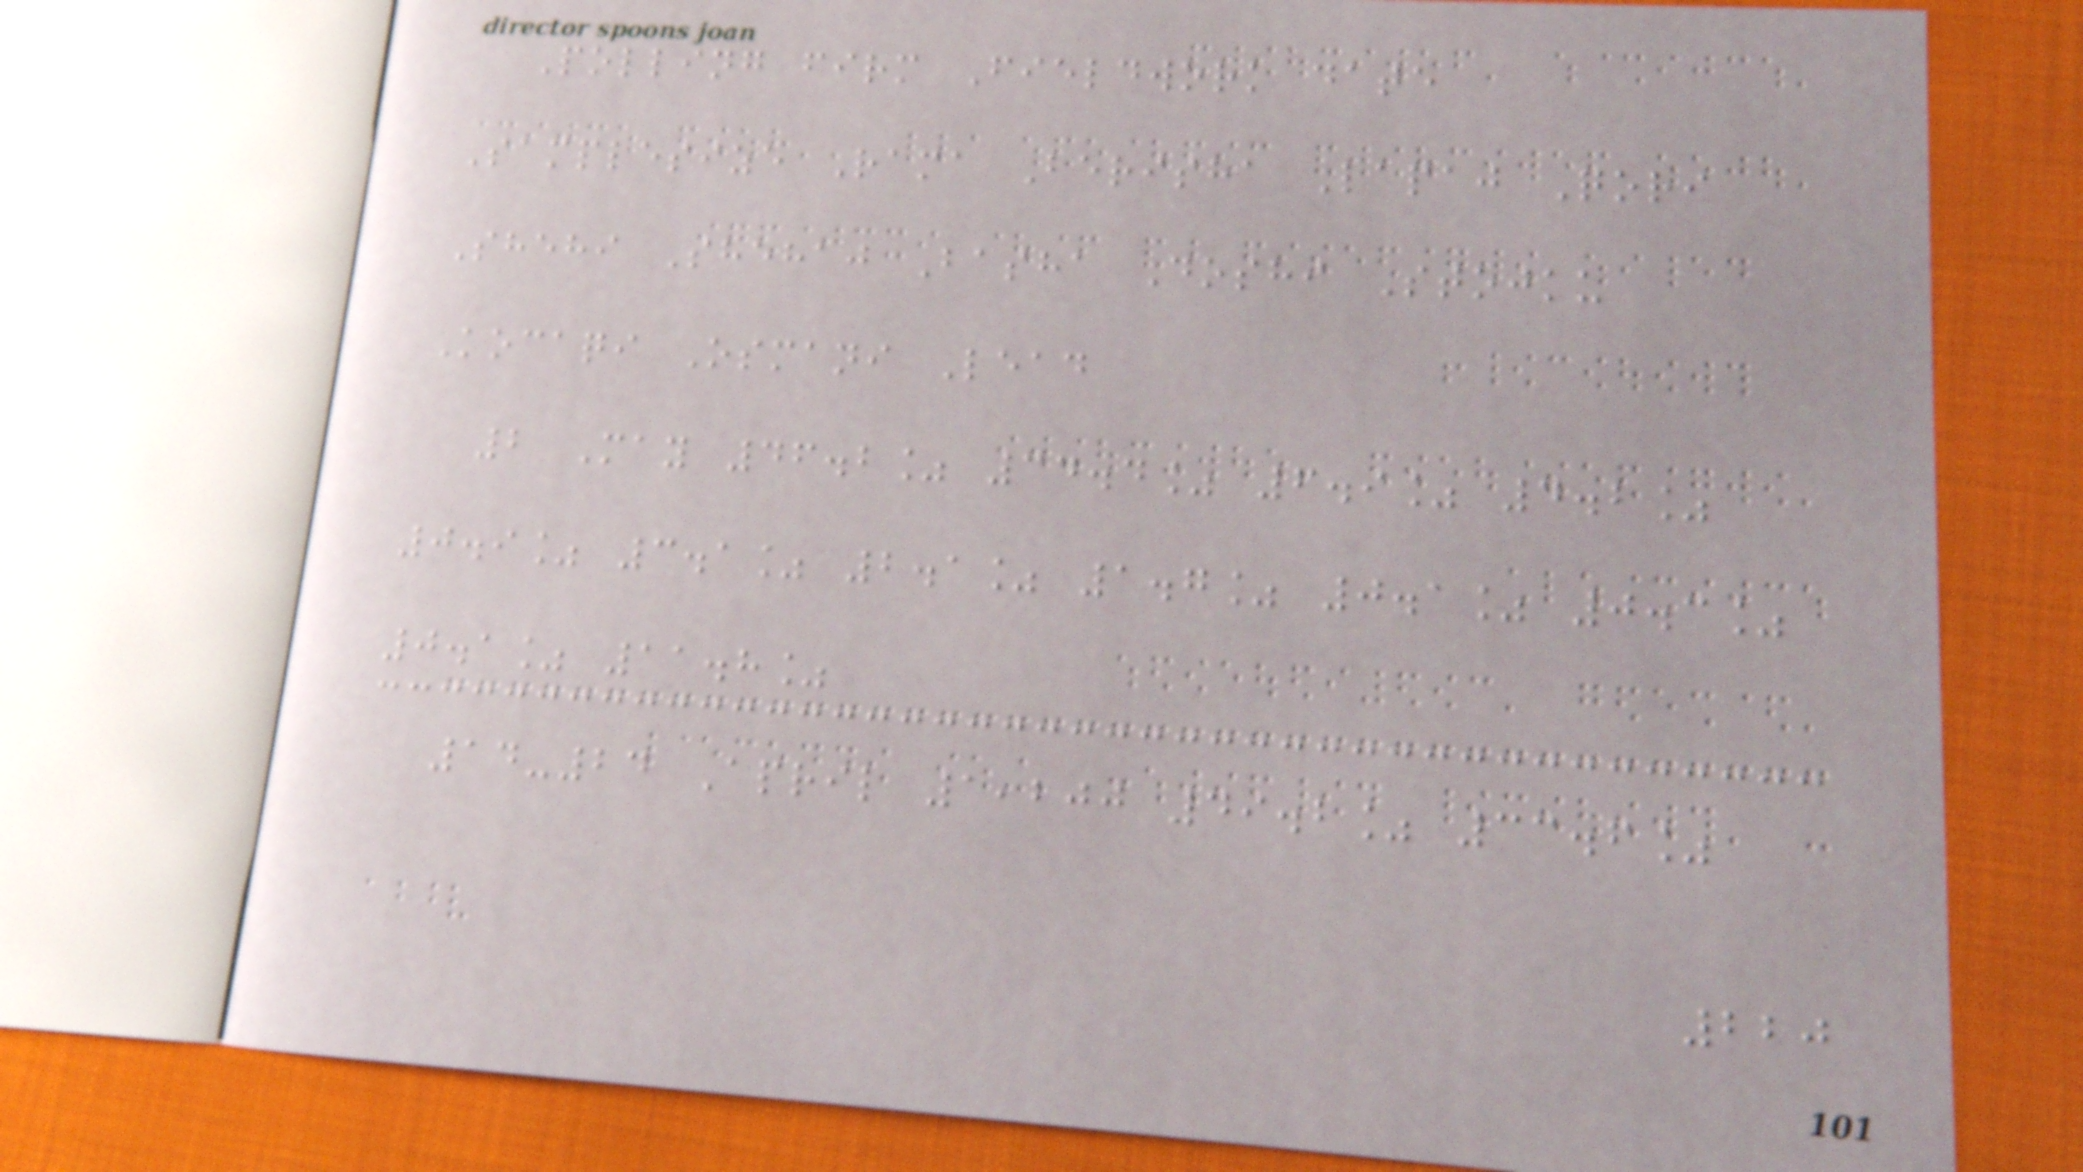Polling firm Fieldwork date
Samplesize Rama Berisha Lapaj Qori
Shehi Shehaj Basha Doshi Stojku
Kocaqi Osmani Lead
2 May 46.2% 34.4% 6.9% 4.2%
0.9% 3.1% 2.1% 1.7% 0.1% 0.3%
0.1% 11.8%
14-24 April 1,200 49.2% 33.6%
220
